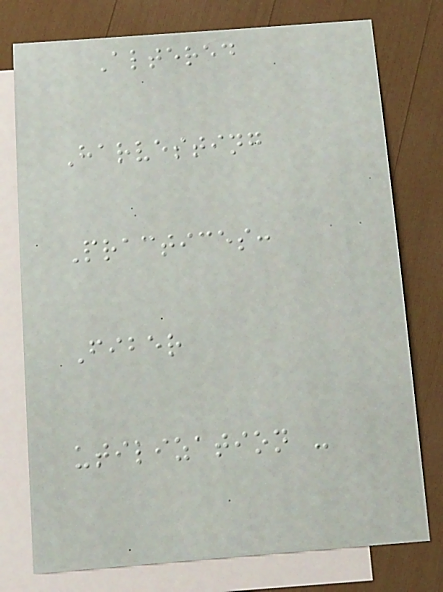Altered
Harvesting
Practices:
Fiber
utilization -
